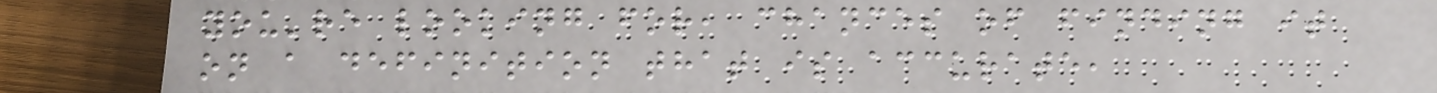you're looking for, chances of finding it
on a definition that is accurate,
